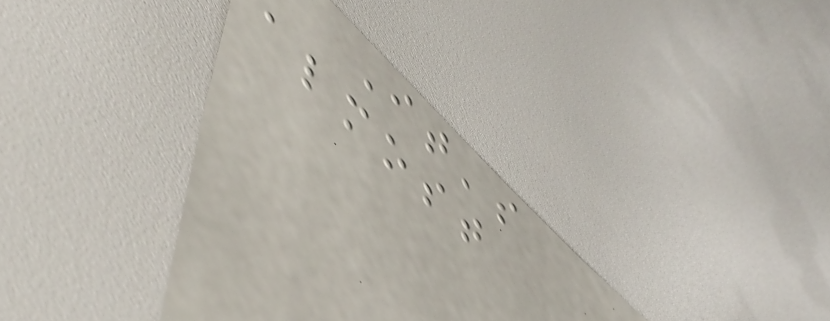It's
almost
